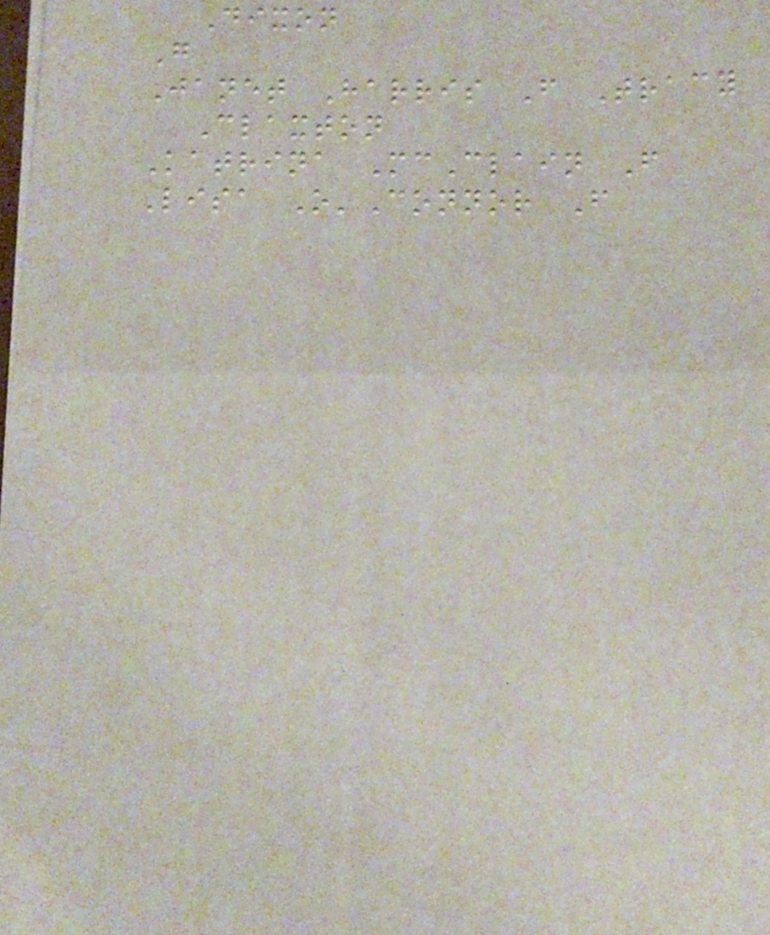Dixon
G
Janet Harris F Tracy
Claxton
Katrina McClain F
Lisa O'Connor F
